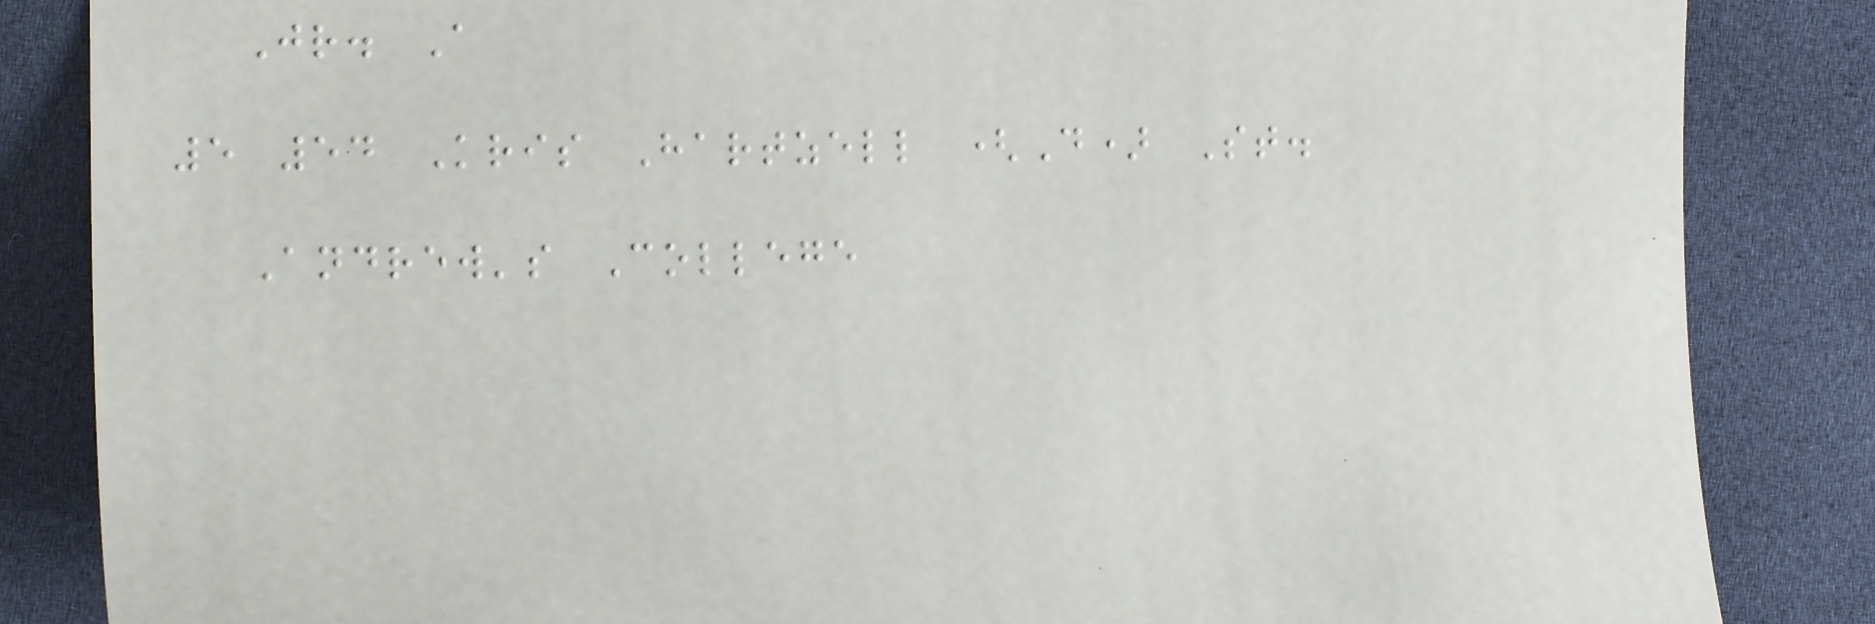Jr. A
5 54 Kris Hartzell (D) St.
Andrew's College
